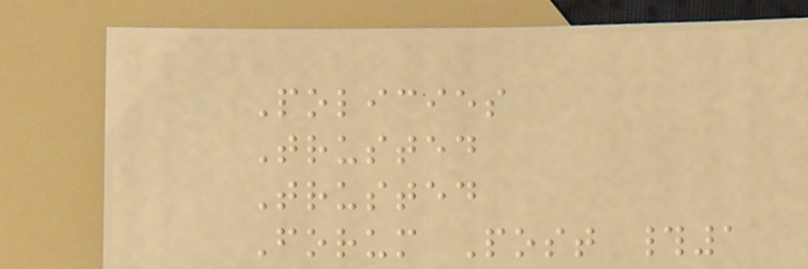Policies
Trusted
Trusted
Forum Post #1
